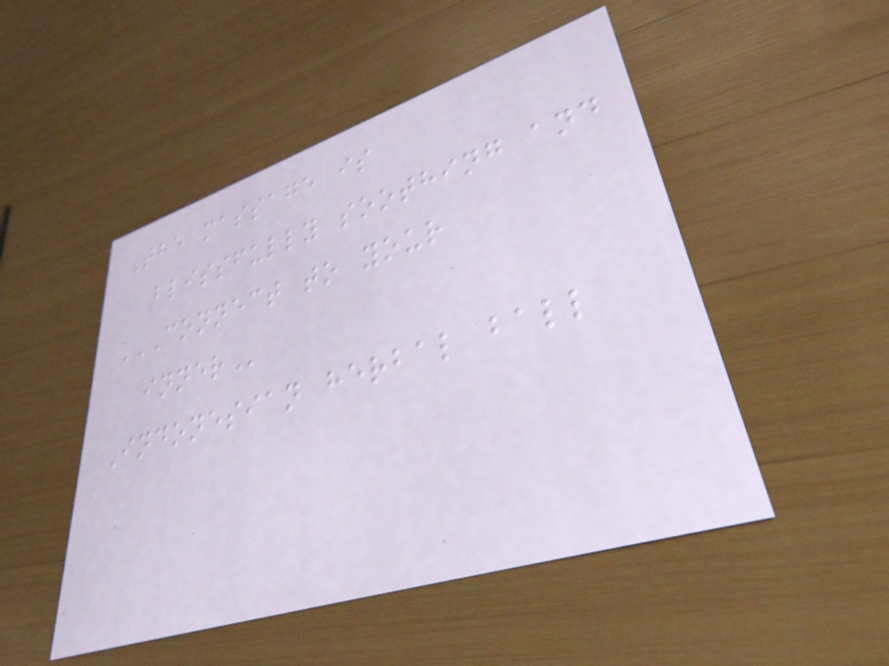The massage is
blissfully soothing and
CONNECT TO YOUR
INNER
Indonesian herbal ball
